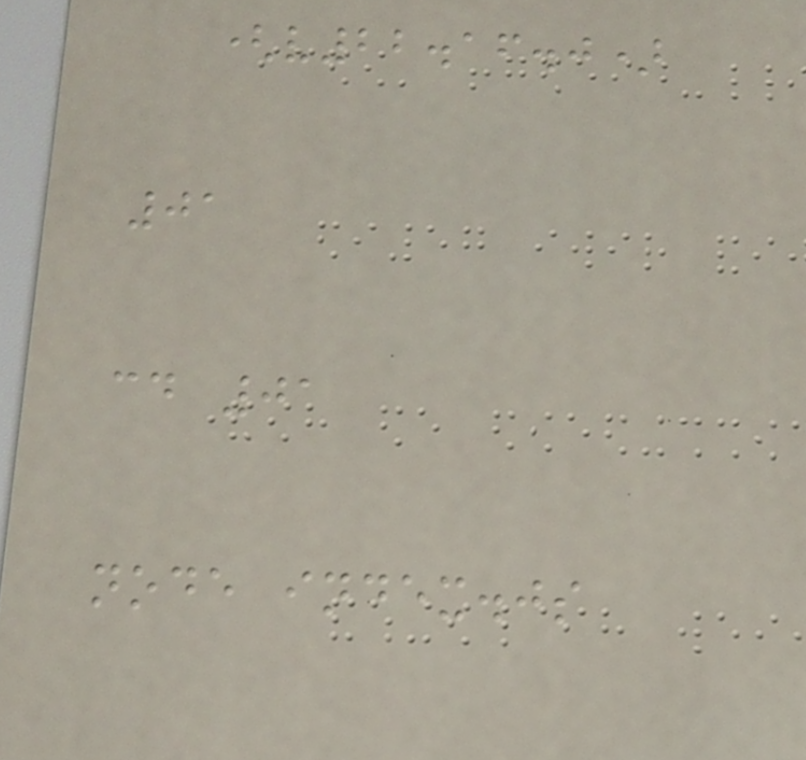(v22.16.0)
01
cd 01
node index.js
